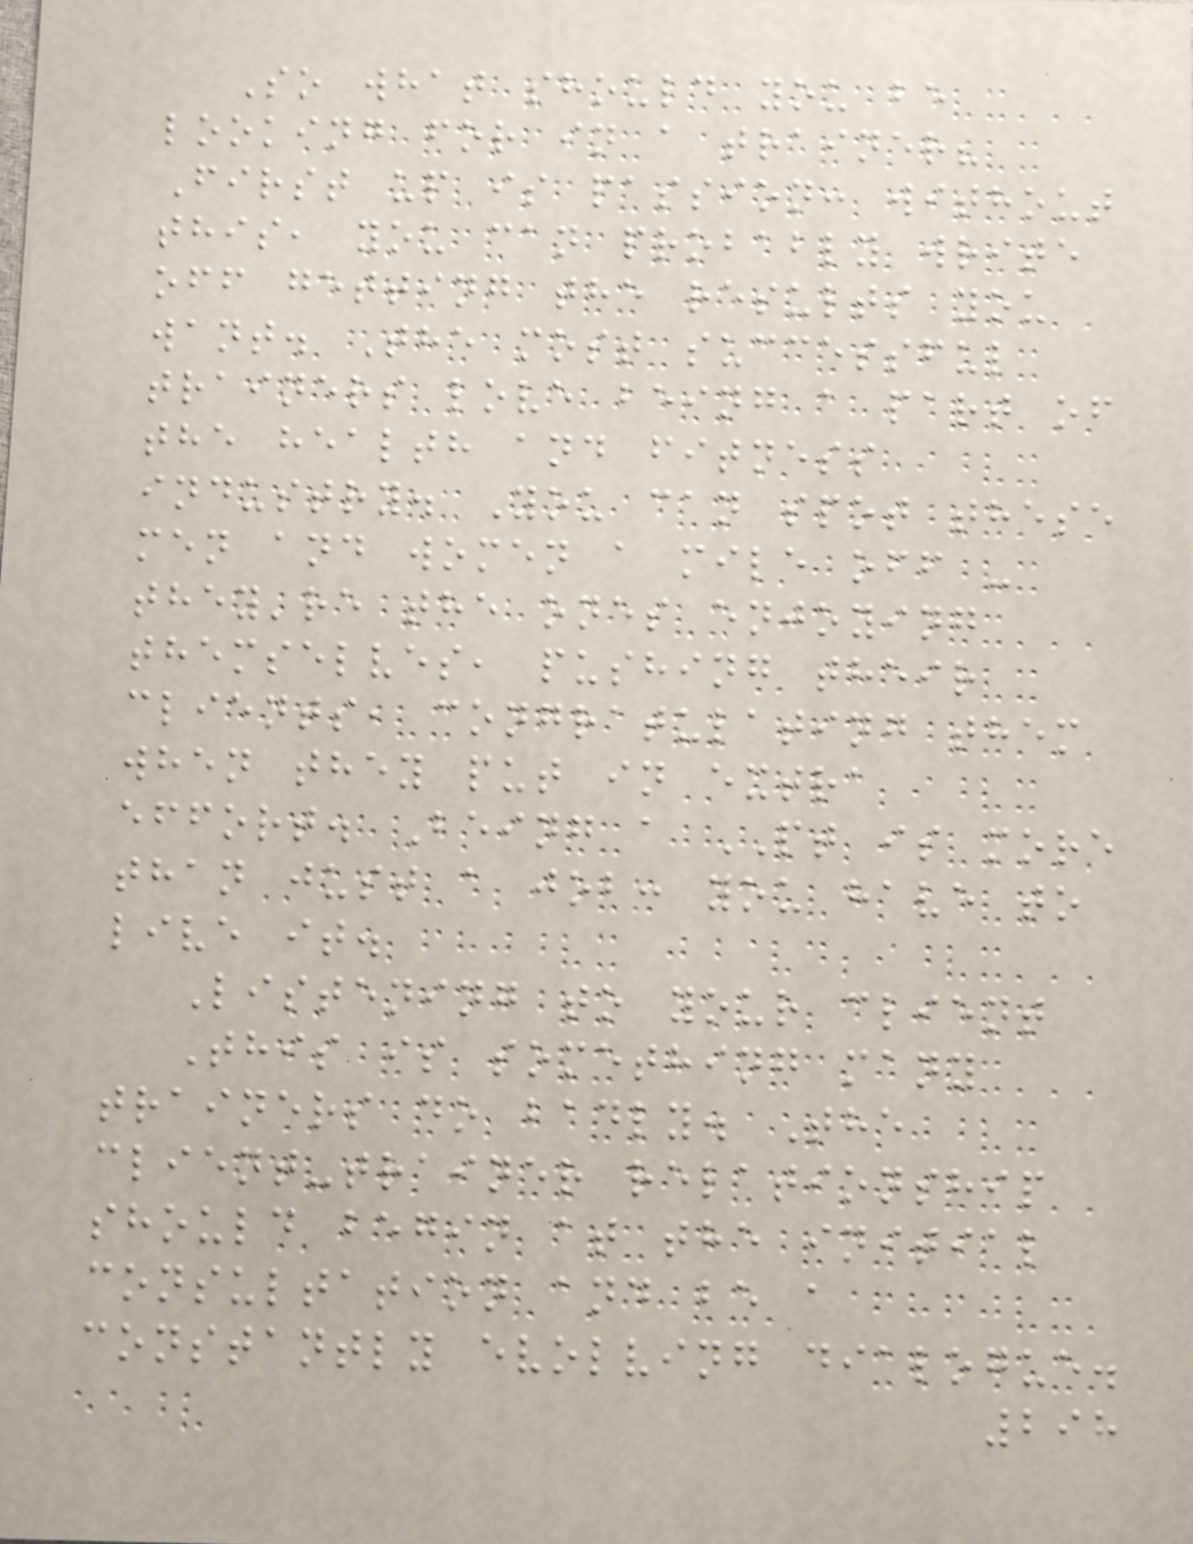So what should you be
looking for in a trainer?
First up is passion: without
this, you can probably write
off getting the results you
want. The most successful
trainers love being a part of
the health and fitness
industry. You can spot these
men and women a mile off -
they're the ones enjoying
themselves, pushing their
clients, congratulating them
when they put in extra
effort. Being a PT is more
than just a job: you have to
live it.
Listening to your client
This is something many
trainers do badly. The
client-trainer relationship
should begin at the initial
consultation and be a
constantly evolving dialogue.
298
